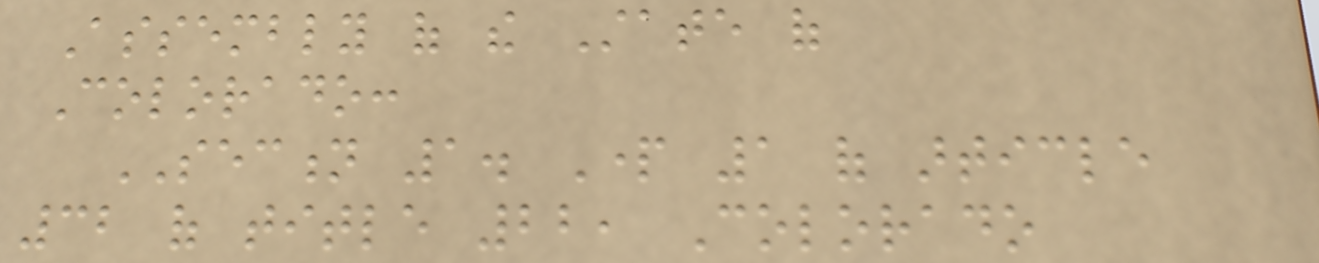Assembly of the State of
Colorado:
SECTION 1. Part 1 of article
32 of title 22, Colorado
